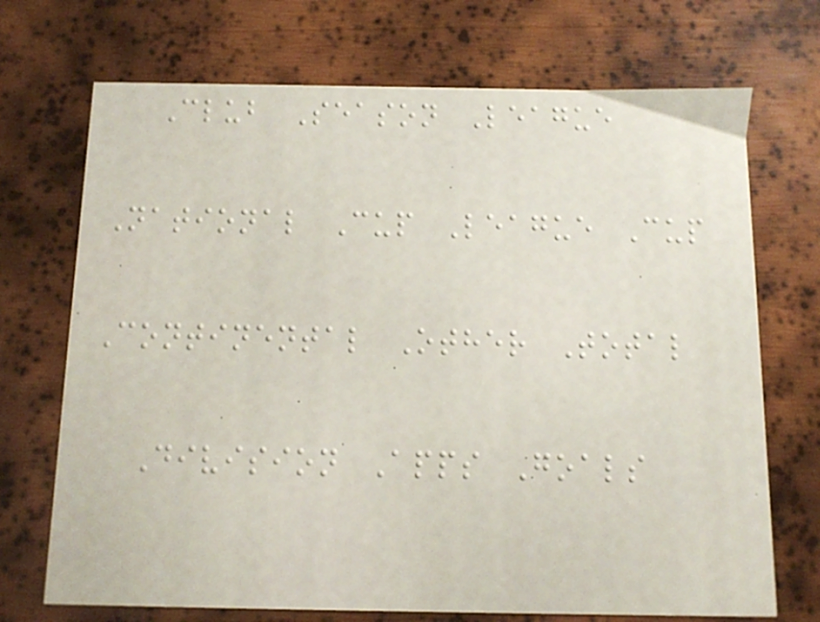Club Season League
National Cup League Cup
Continental Other Total
Division Apps Goals
